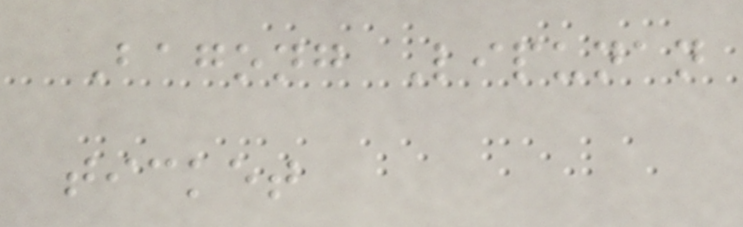Bagong Lipunan
ticket
